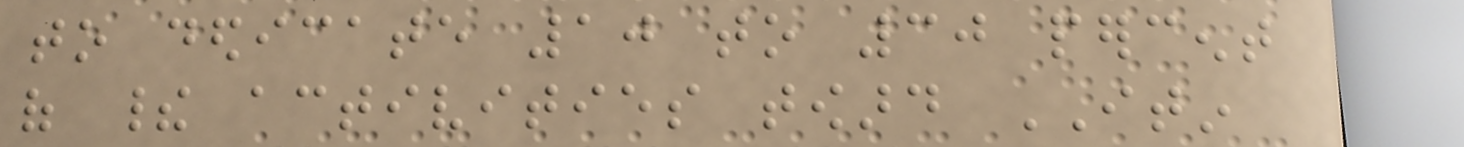to dedicate 10 to 30 percent
of their activities toward ITIN
